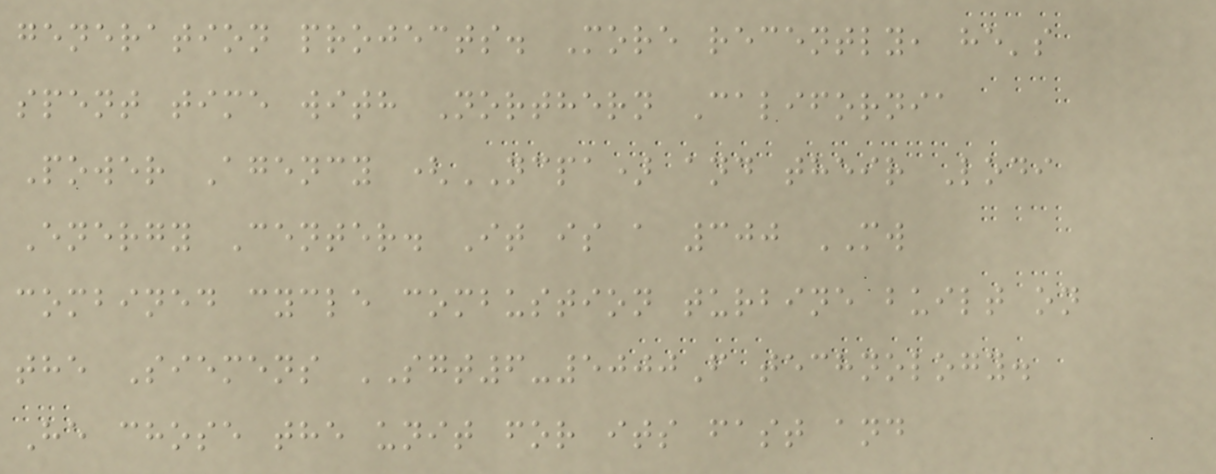generation projects. More recently, he's
spent time with Northern California
Power Agency (NCPA) and their Lodi
Energy Center. It is a 300 MW
combined cycle combustion turbine built on
the Siemens SGT6-5000F technology.
He chose the unit for its fast and
